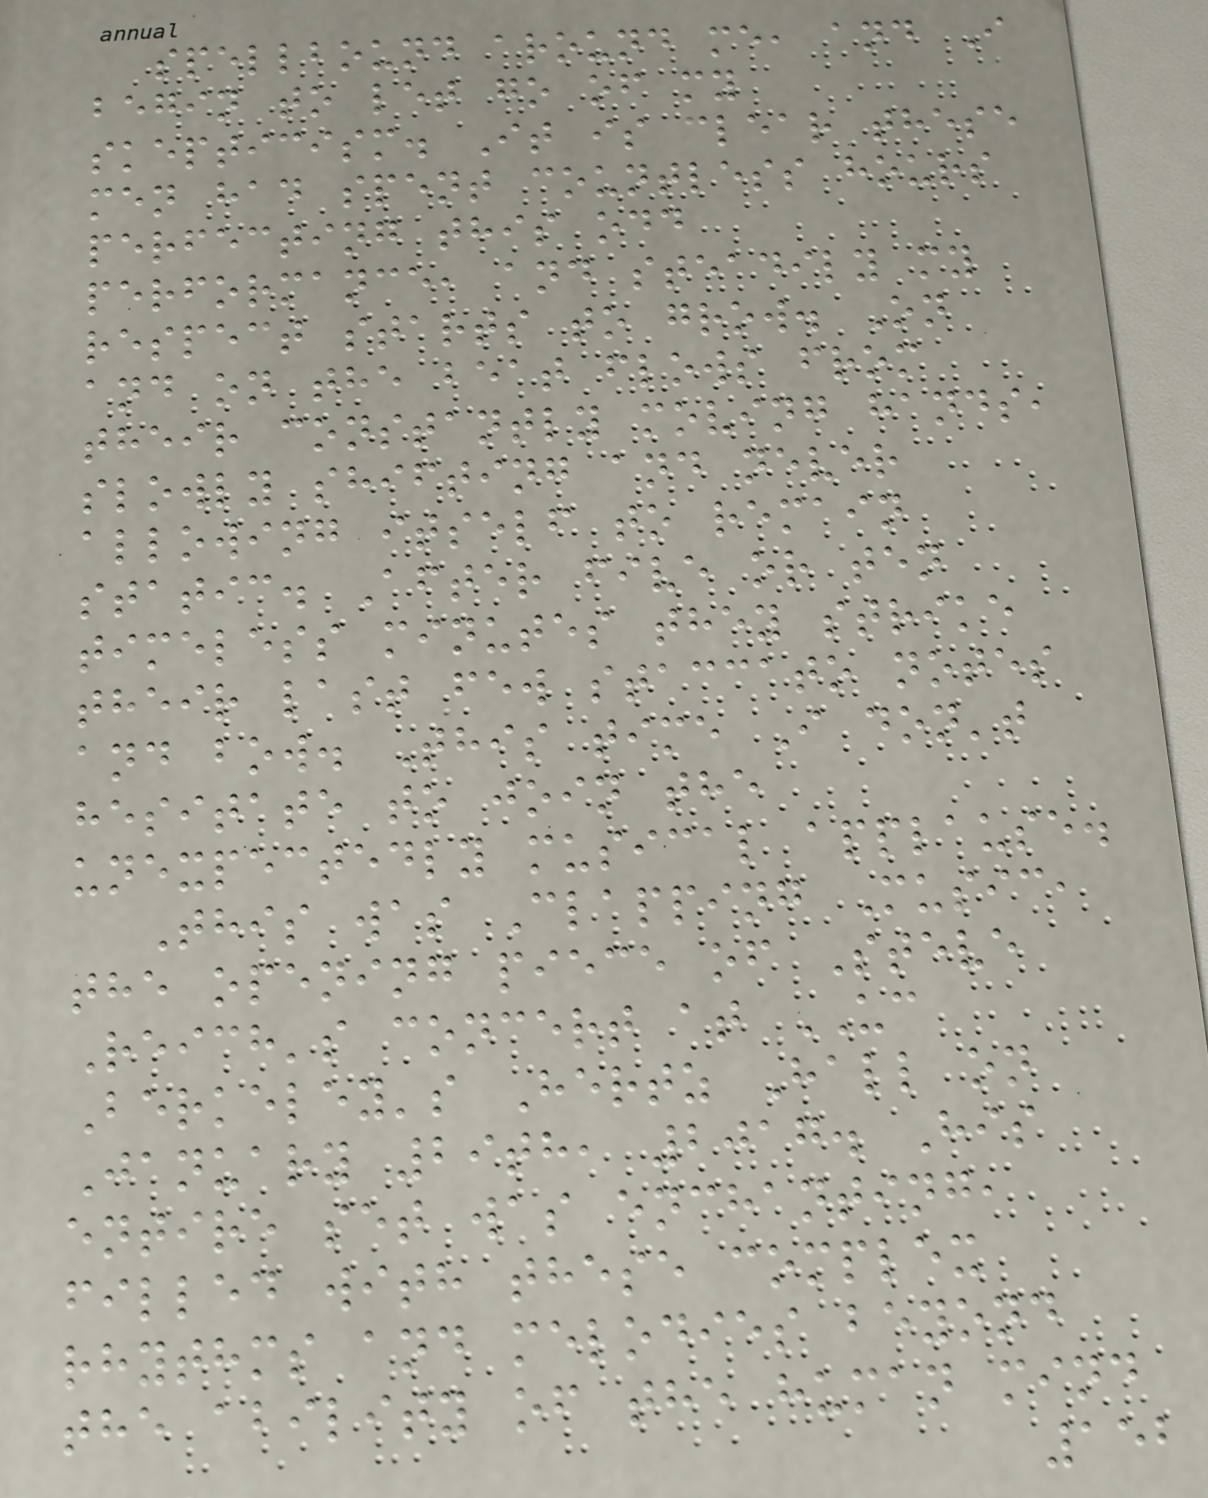spellbound around me, and I
begin to let go of my
skepticism. It is clear these
men had spent countless hours
perfecting this odd
performance, and steadily my
respect starts to grow. On
and on the beat flows from
their constantly moving hands,
slowly shifting and never
allowing itself to remain
static. After five or ten
timeless minutes they strike
their last few staccato notes
and bow. This time I don't
hesitate to join the
unexpectedly musical applause.
This was Clapping Music,
the opening piece of Steve
Reich's concert at UC
Berkeley's Hertz Hall on
January 29th, 2017. His
entire set was enchanting,
filled with these complex
rhythms and melodies beyond
the ability of the human mind
152
